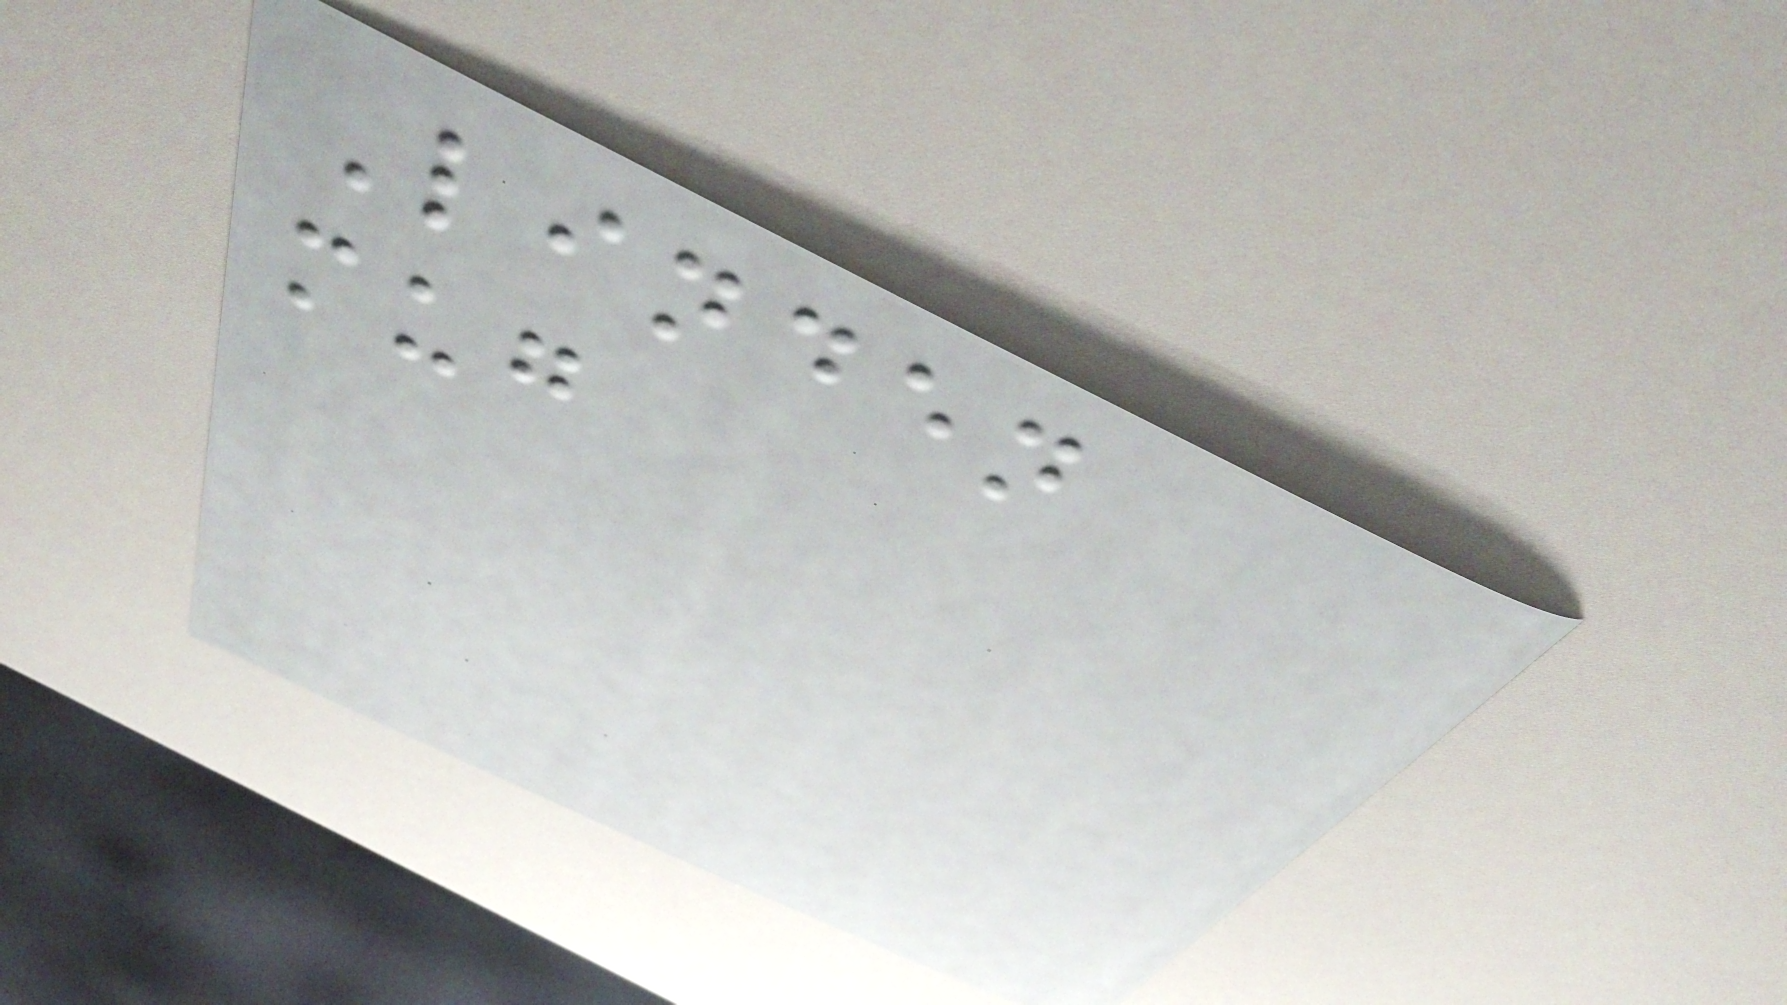Linden
mug
